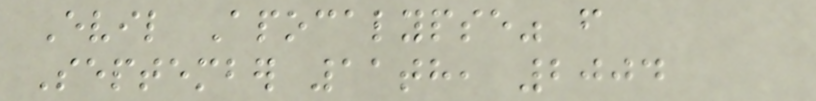Evil Apocalypse" from
September 11th, 2004
